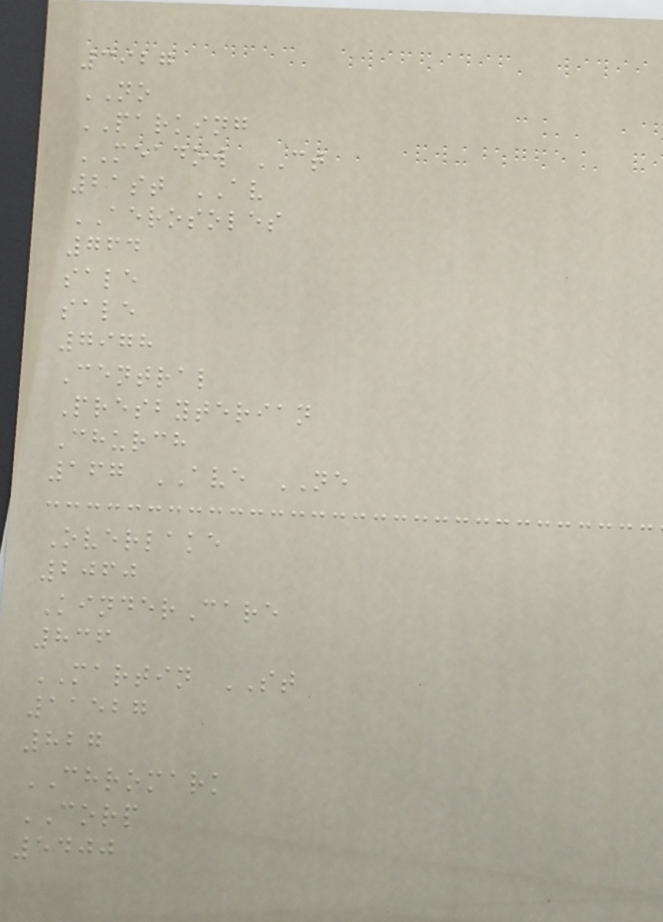3927
NO
PARKING
MEADOW CT
21st AV
AEROSOLES
764
sale
sale
7978
Central
Presbyterian
Church
167 AVE NE
Overlake
2060
KinderCare
836
MARTIN ST
11527
827
CHROMARK
CORP
5400
